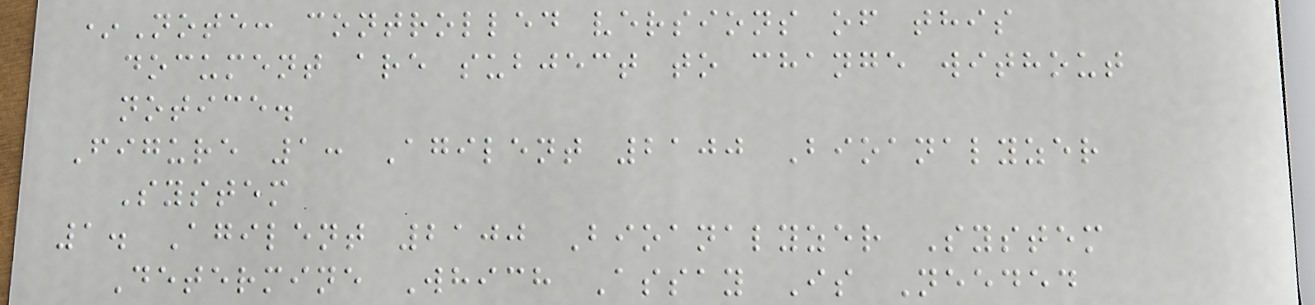*Note: controlled versions of this
document are subject to change without
notice.
Figure 1: Agilent 2100 Bioanalyzer
System
1. Agilent 2100 Bioanalyzer System
Determine Which Assay Is Needed
